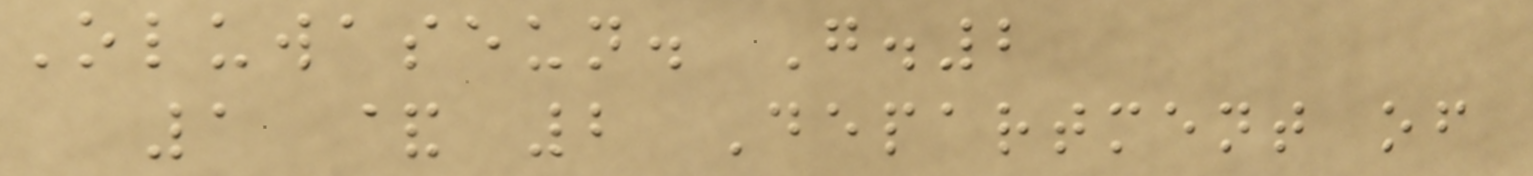Oluwaseun. G.2
1 & 2 Department of
